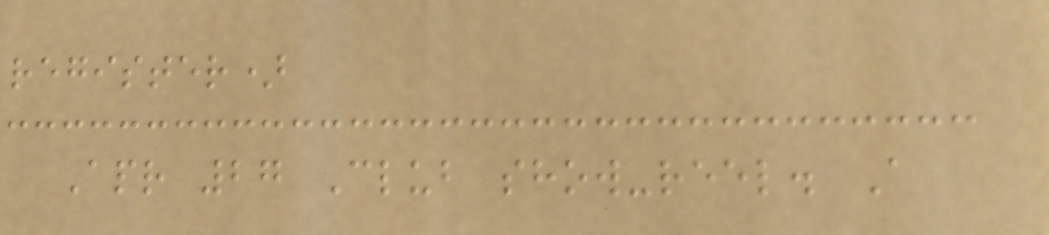register)
Apr 27 Club show-reel. A
